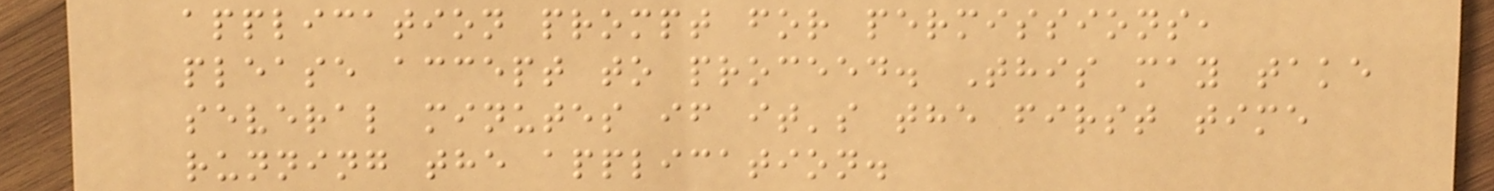application prompt for permissions,
please accept to proceed. This may take
several minutes if it's the first time
running the application.
